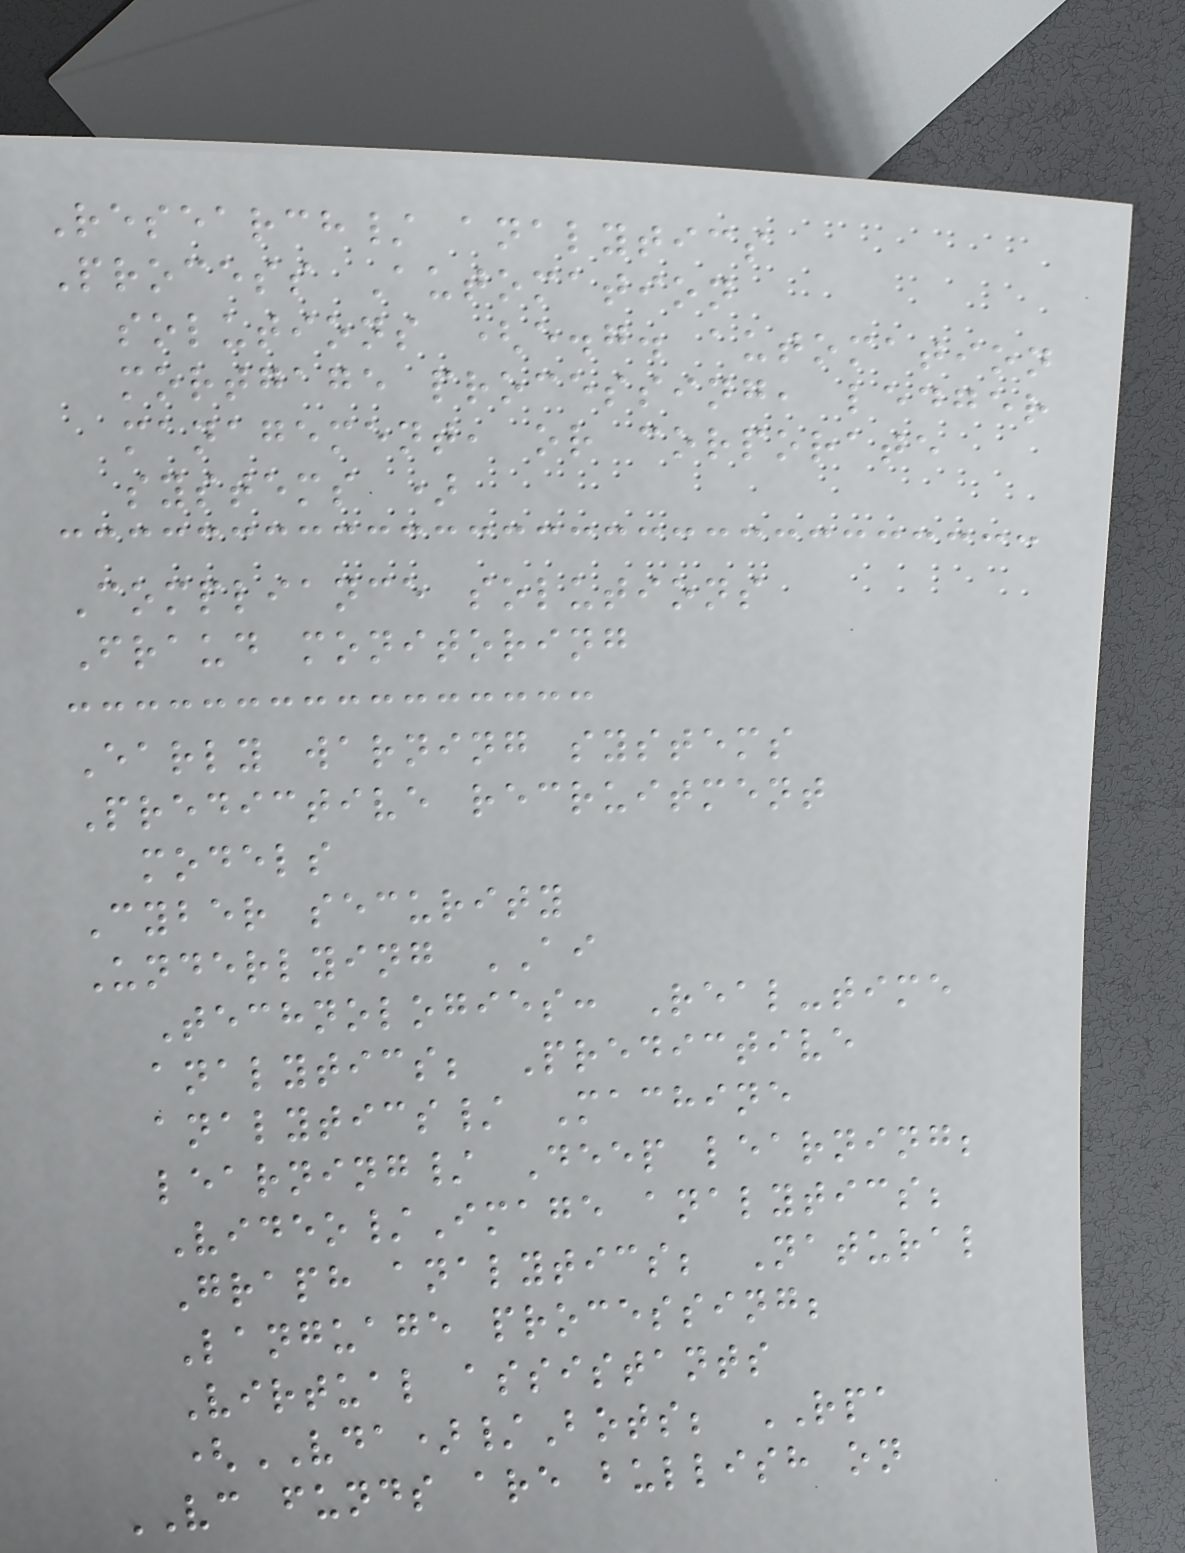Research/ analytics
Process Automation
solutions (e.g. automation
mortgage processing, ledger
management, or corporate
systems )
Compliance solutions
Fraud monitoring
Early warning systems
Predictive recruitment
models
Cyber security
Underlying AI
Technologies: Real-time
analytics; Predictive
analytics/ Machine
learning/ Deep learning;
Video/Image analytics;
Graph analytics; Natural
Language processing;
Virtual assistants
(VDA)/Bots; RPA
VC funds are bullish on
